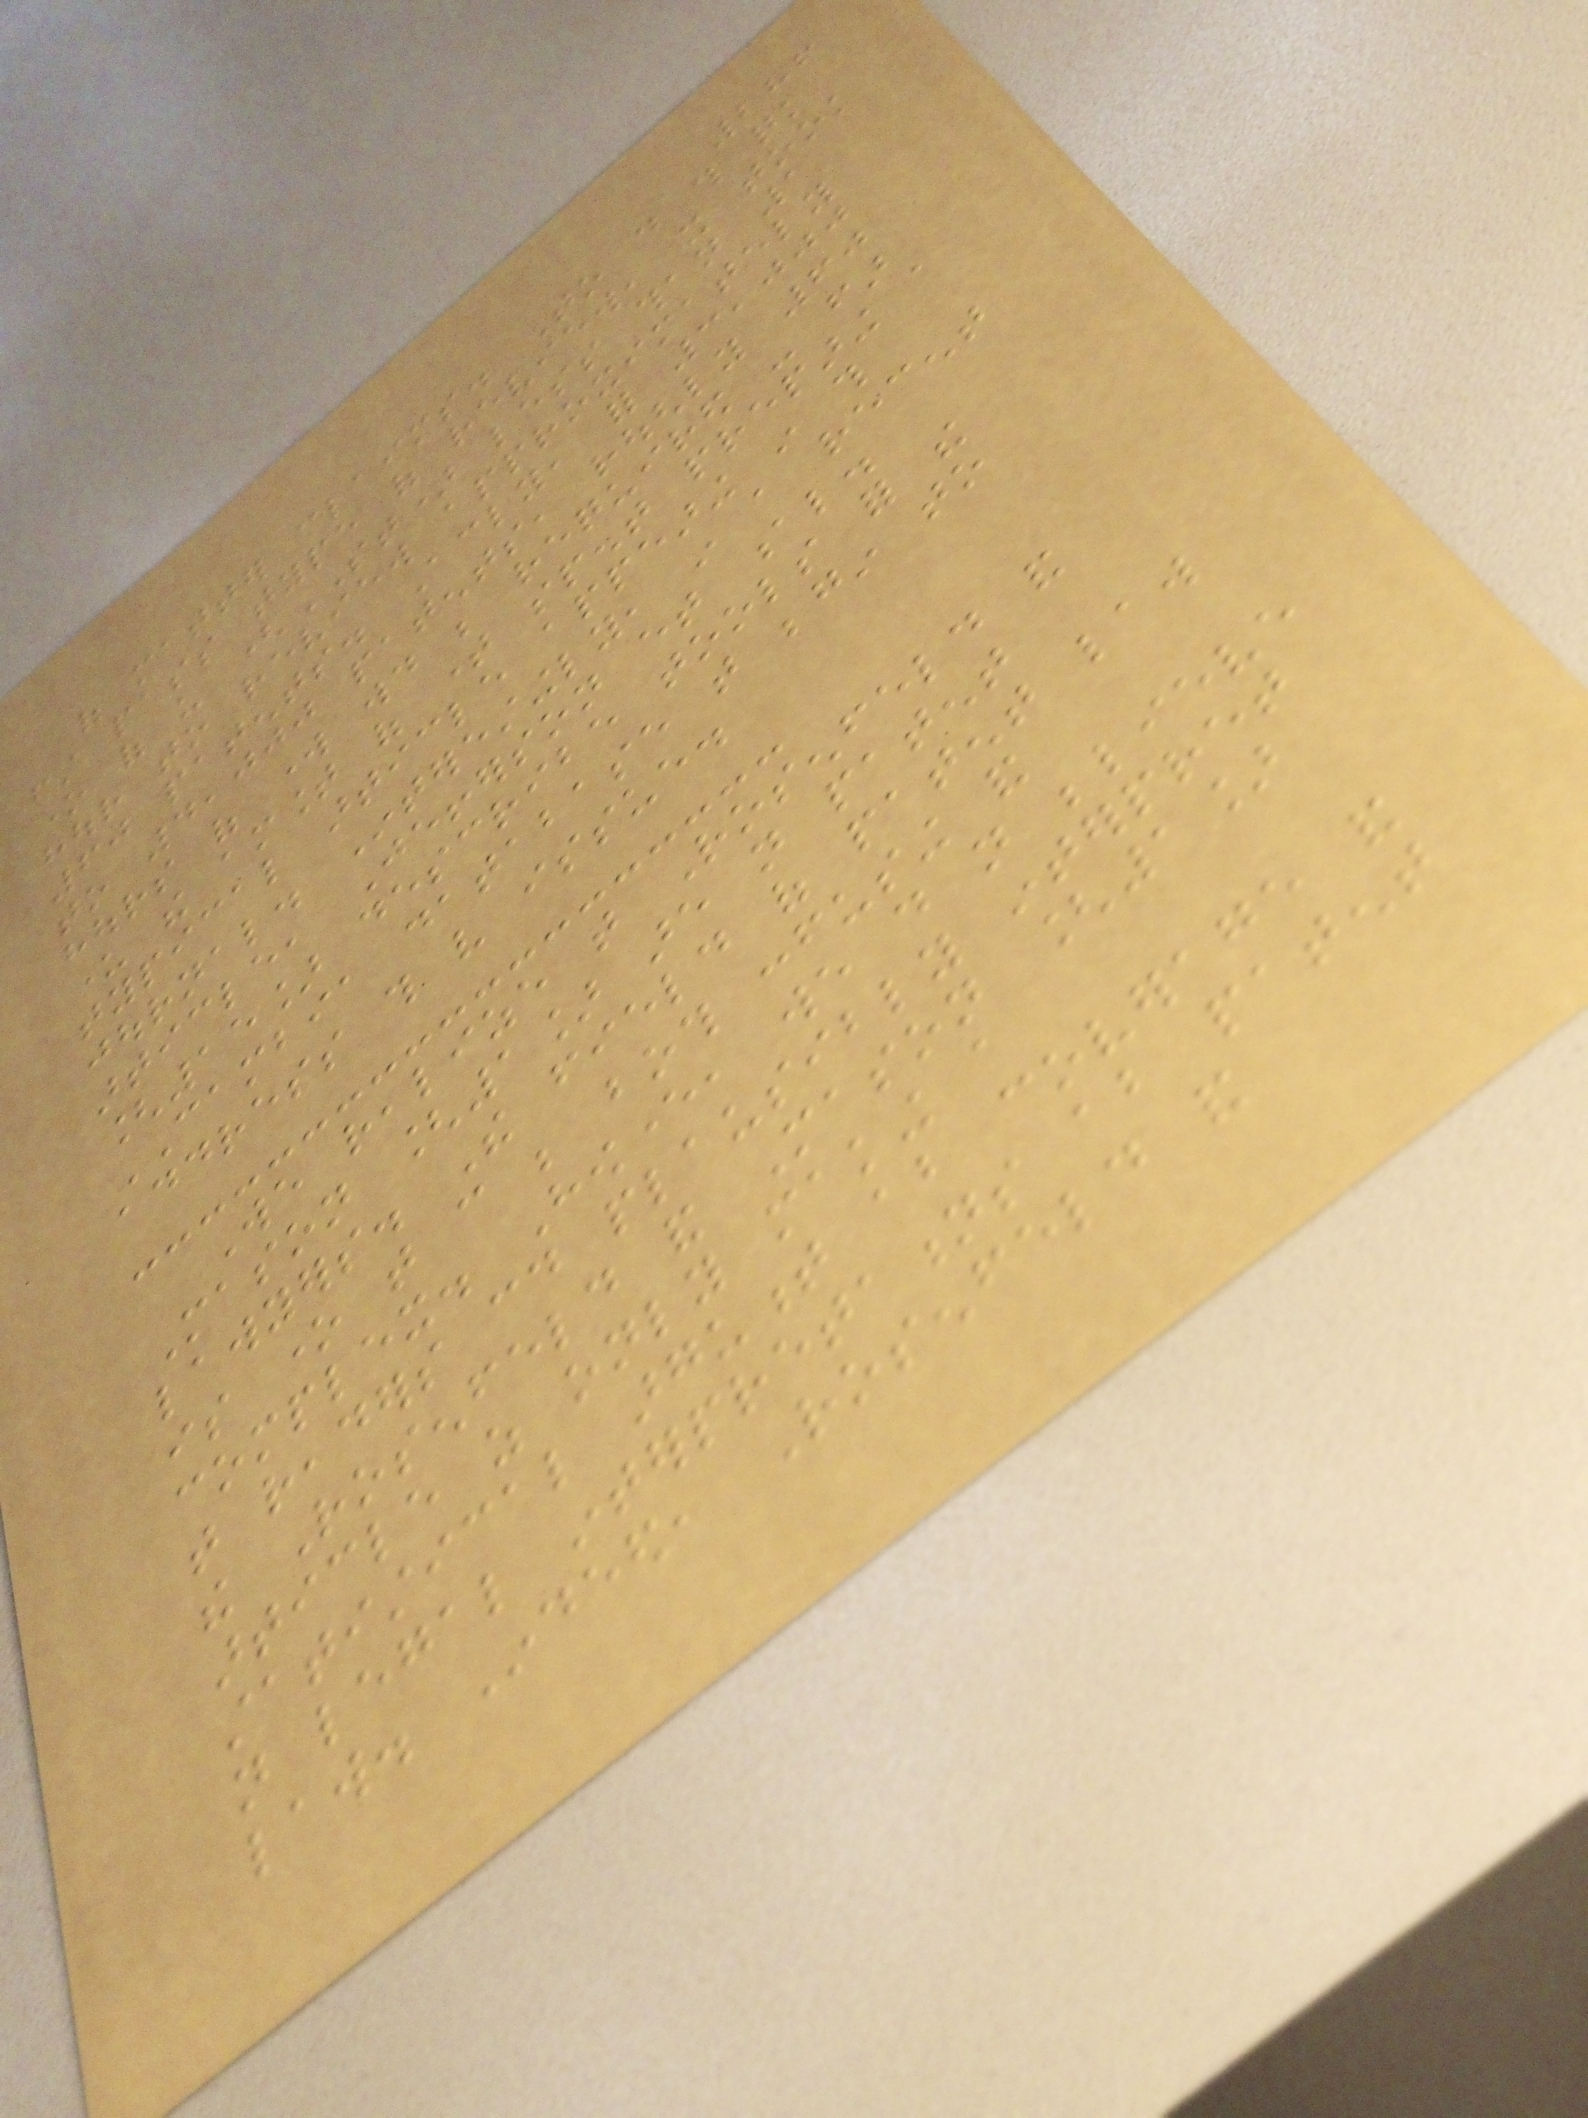286
of matter claims. To do this quick
first pass type of review, it took
one of us (ST) less than 1
hour to review approximately
60 patents. Accordingly, for 3,000
to 4,000 patents, roughly 60
hours of work would be required - far
under the amount of time spent preparing a
typical article appearing in this
journal. Interestingly, in a recent
article, Jefferson et al.
[15] describe tools for the
CAMBIA database that begin to
address this very issue.
We realize that Rosenfeld and
Mason [1] are not patent
lawyers. The field of patent law
is one that can be both confusing and
complex. However, we do not believe
that readers could plausibly interpret
the Rosenfeld and Mason [1]
article as only making a
statistical argument about coverage and
not legal interpretations about patent
law. Indeed, Rosenfeld and
